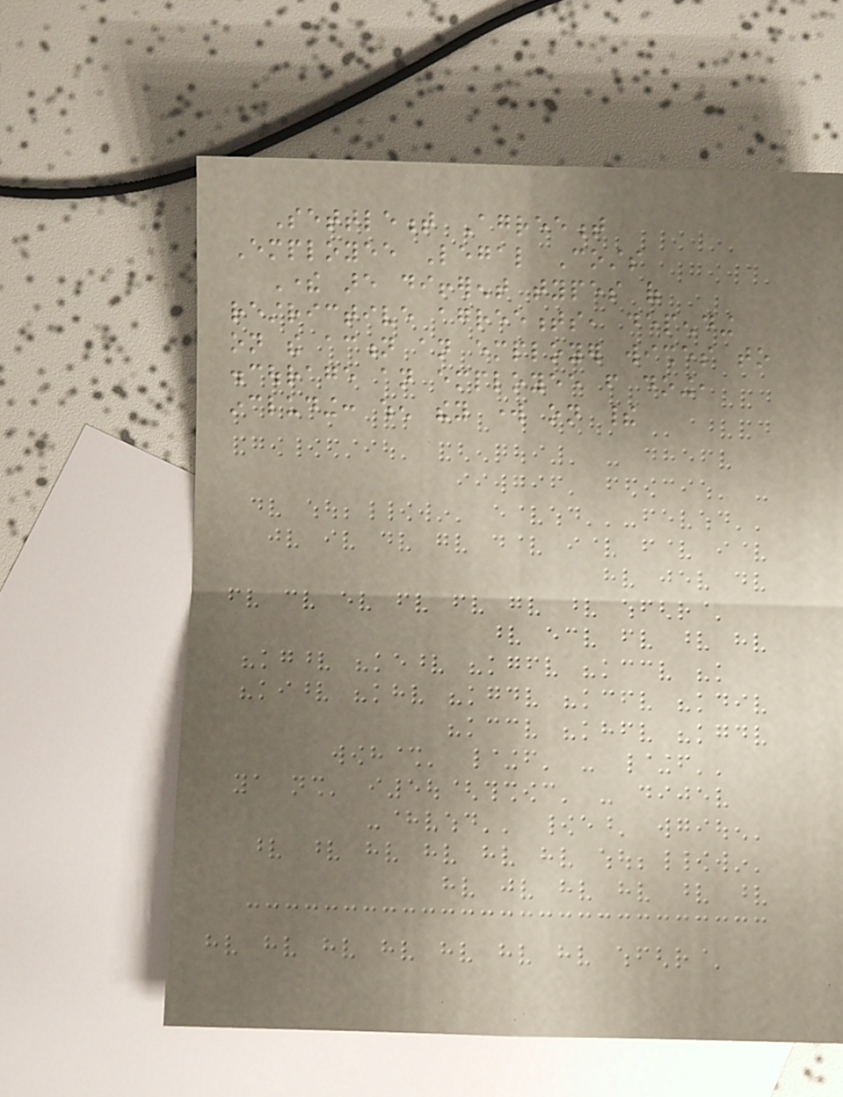Settlement Agreement
Employee Legal Costs
There are different types of
restrictive agreements, depending
on the action an employer wishes to
discourage an employee from doing,
including: when they work on their
